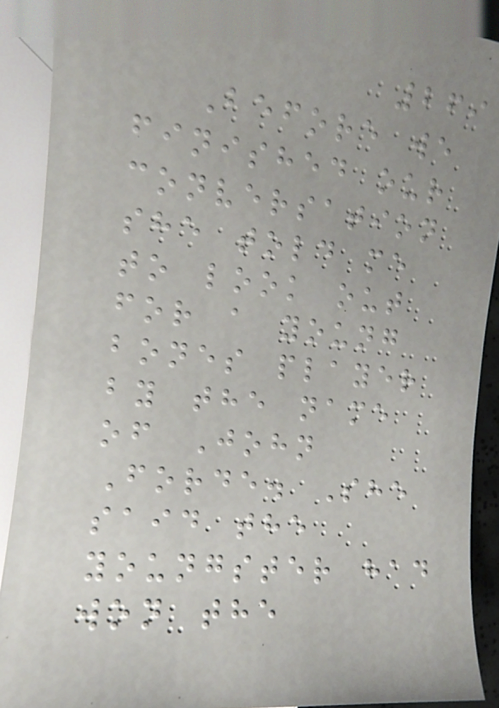269
Before we
finished our
conversation
she told me
to look out
for a young
bones player
by the name
of John
Forde. She
said the
youngster had
won the
